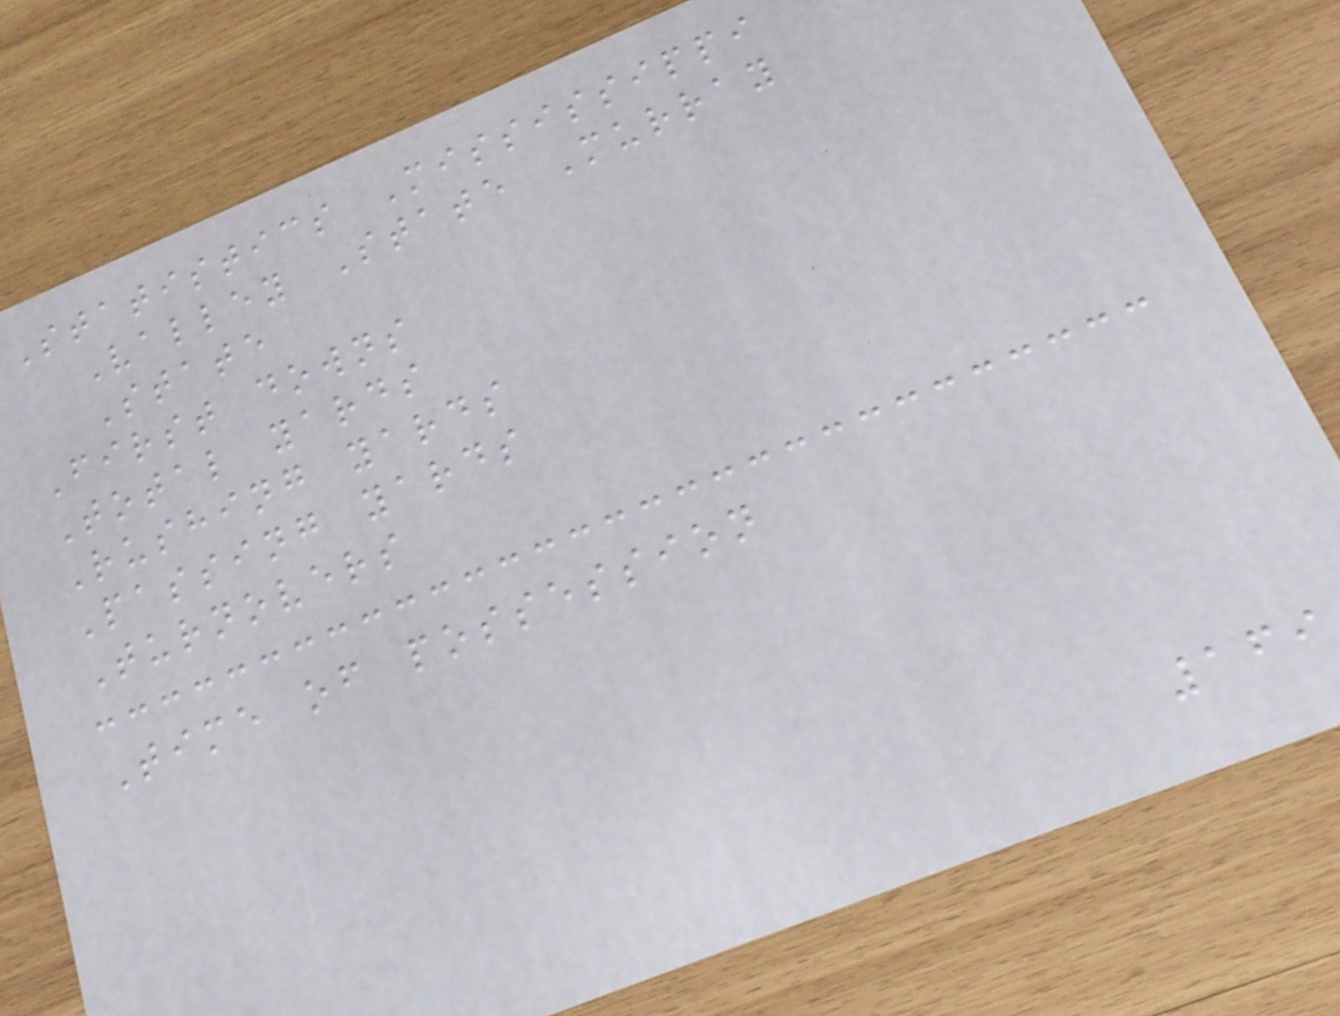Statistics Mississippi
Valley State Murray
State
First downs
Total yards
Rushing yards
Passing yards
Turnovers
Time of possession
169
